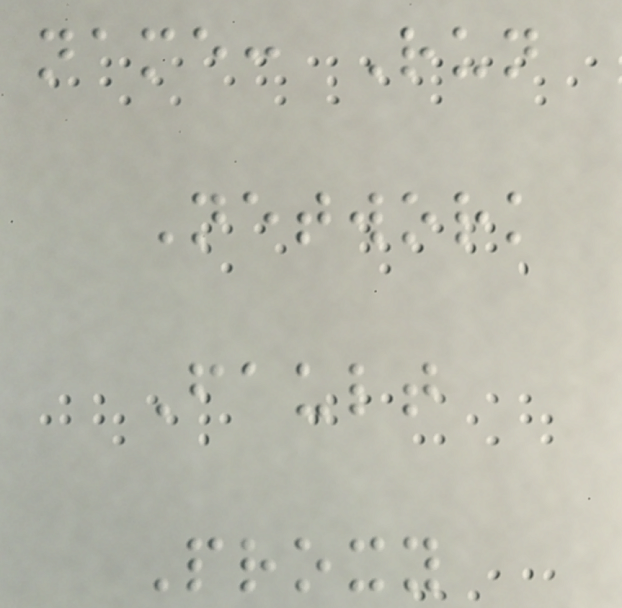name: Run
Network
Fault
Proxy
